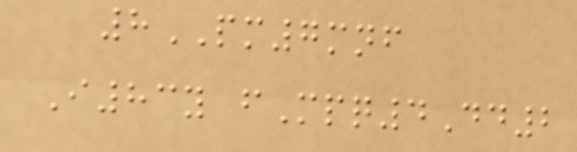8PM7mnf
I83y fMpq4Dd2
